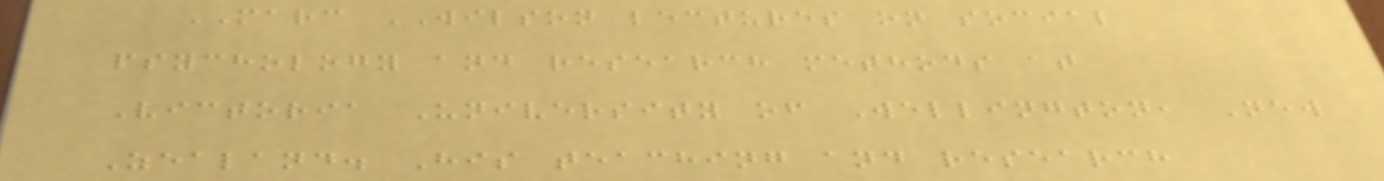MARC WILSON lectures on social
psychology and research methods at
Victoria University of Wellington, New
Zealand. His teaching and research
